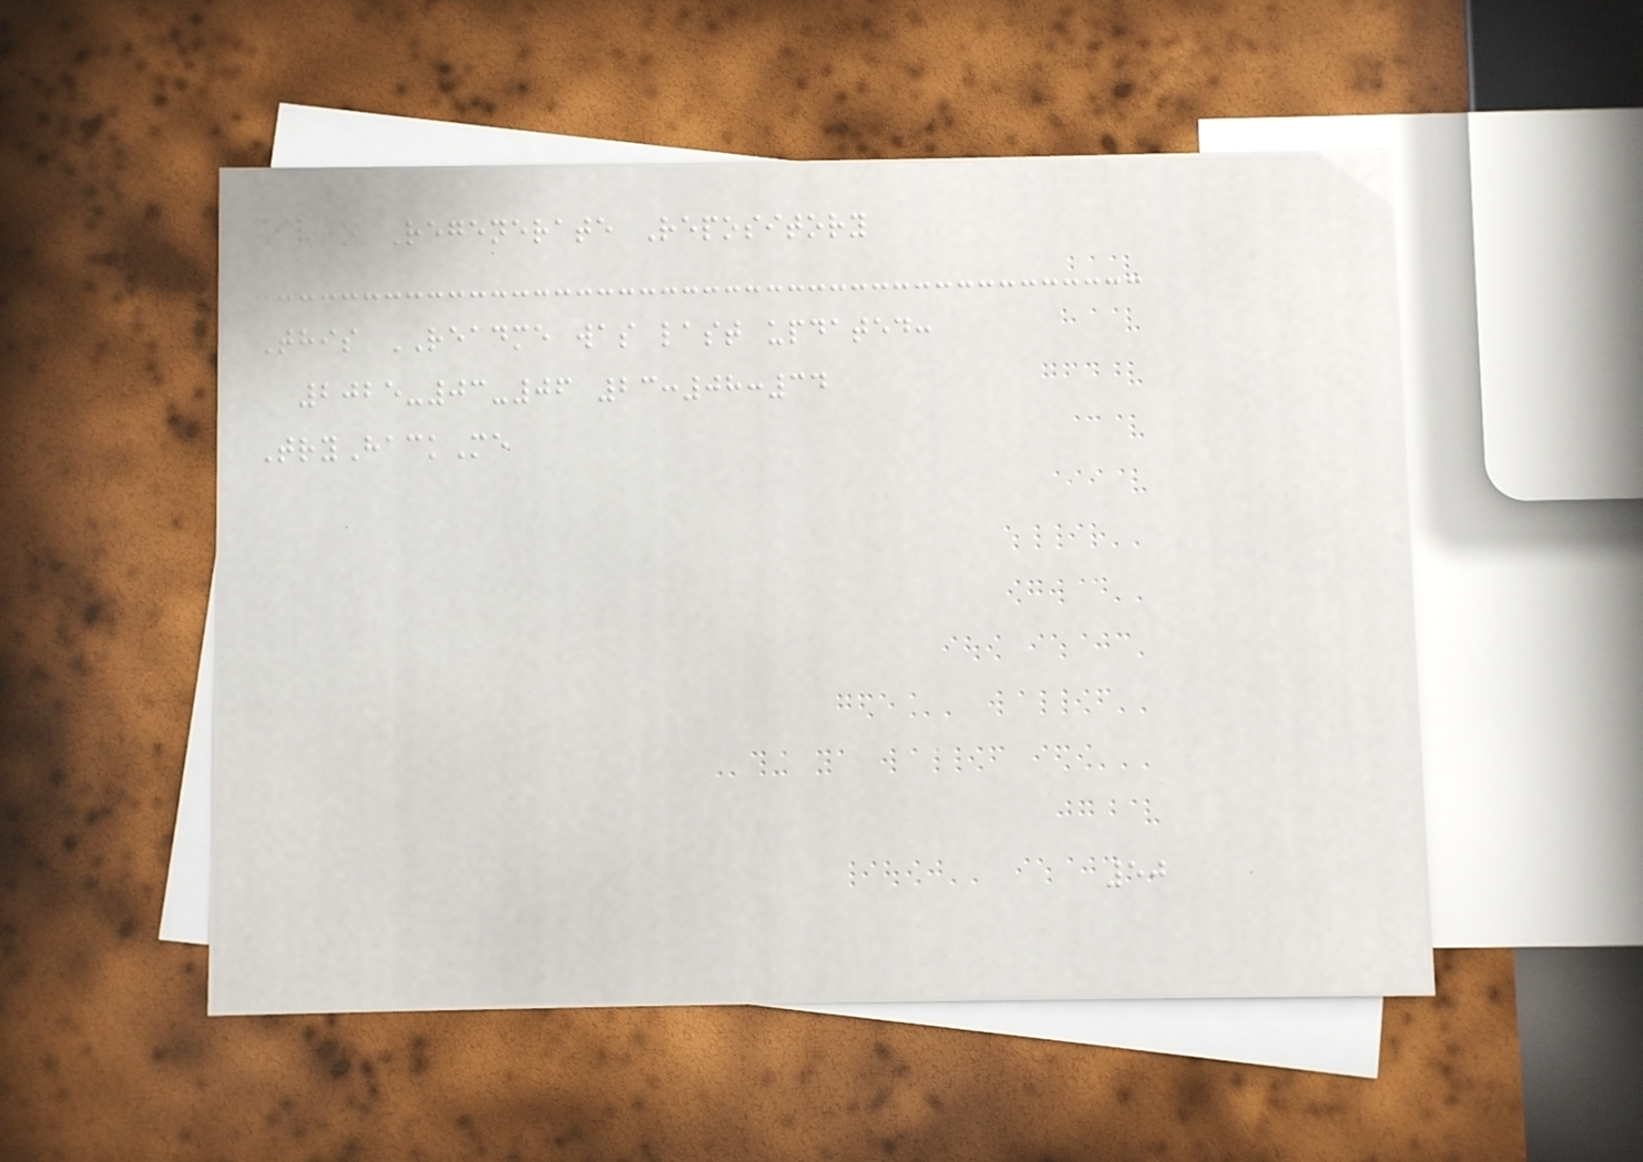Auto Regenerate Repository
This README was last updated:
2025-03-06 23:08:34
TryHackMe
50
